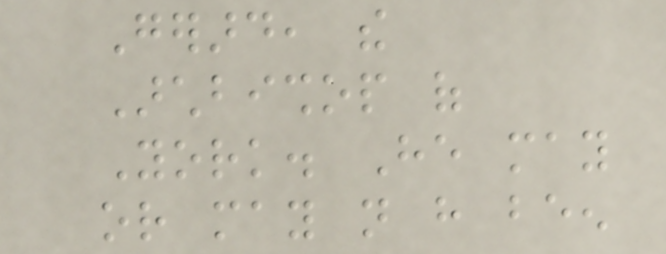Gerard, the
Archbishop of
York. He may
or may not have been
